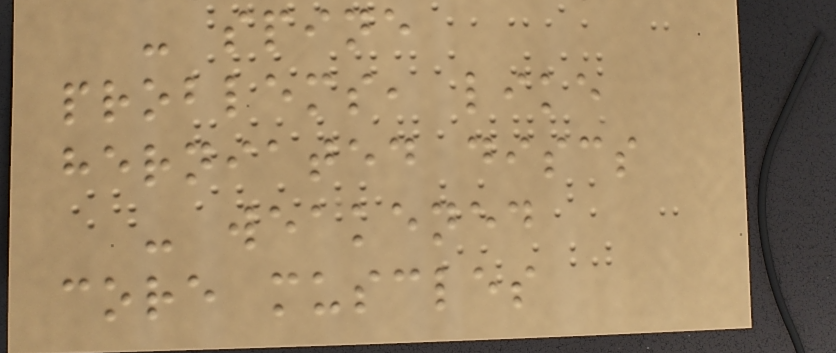- spine
problems, like
herniated discs
- weakened
core muscles
